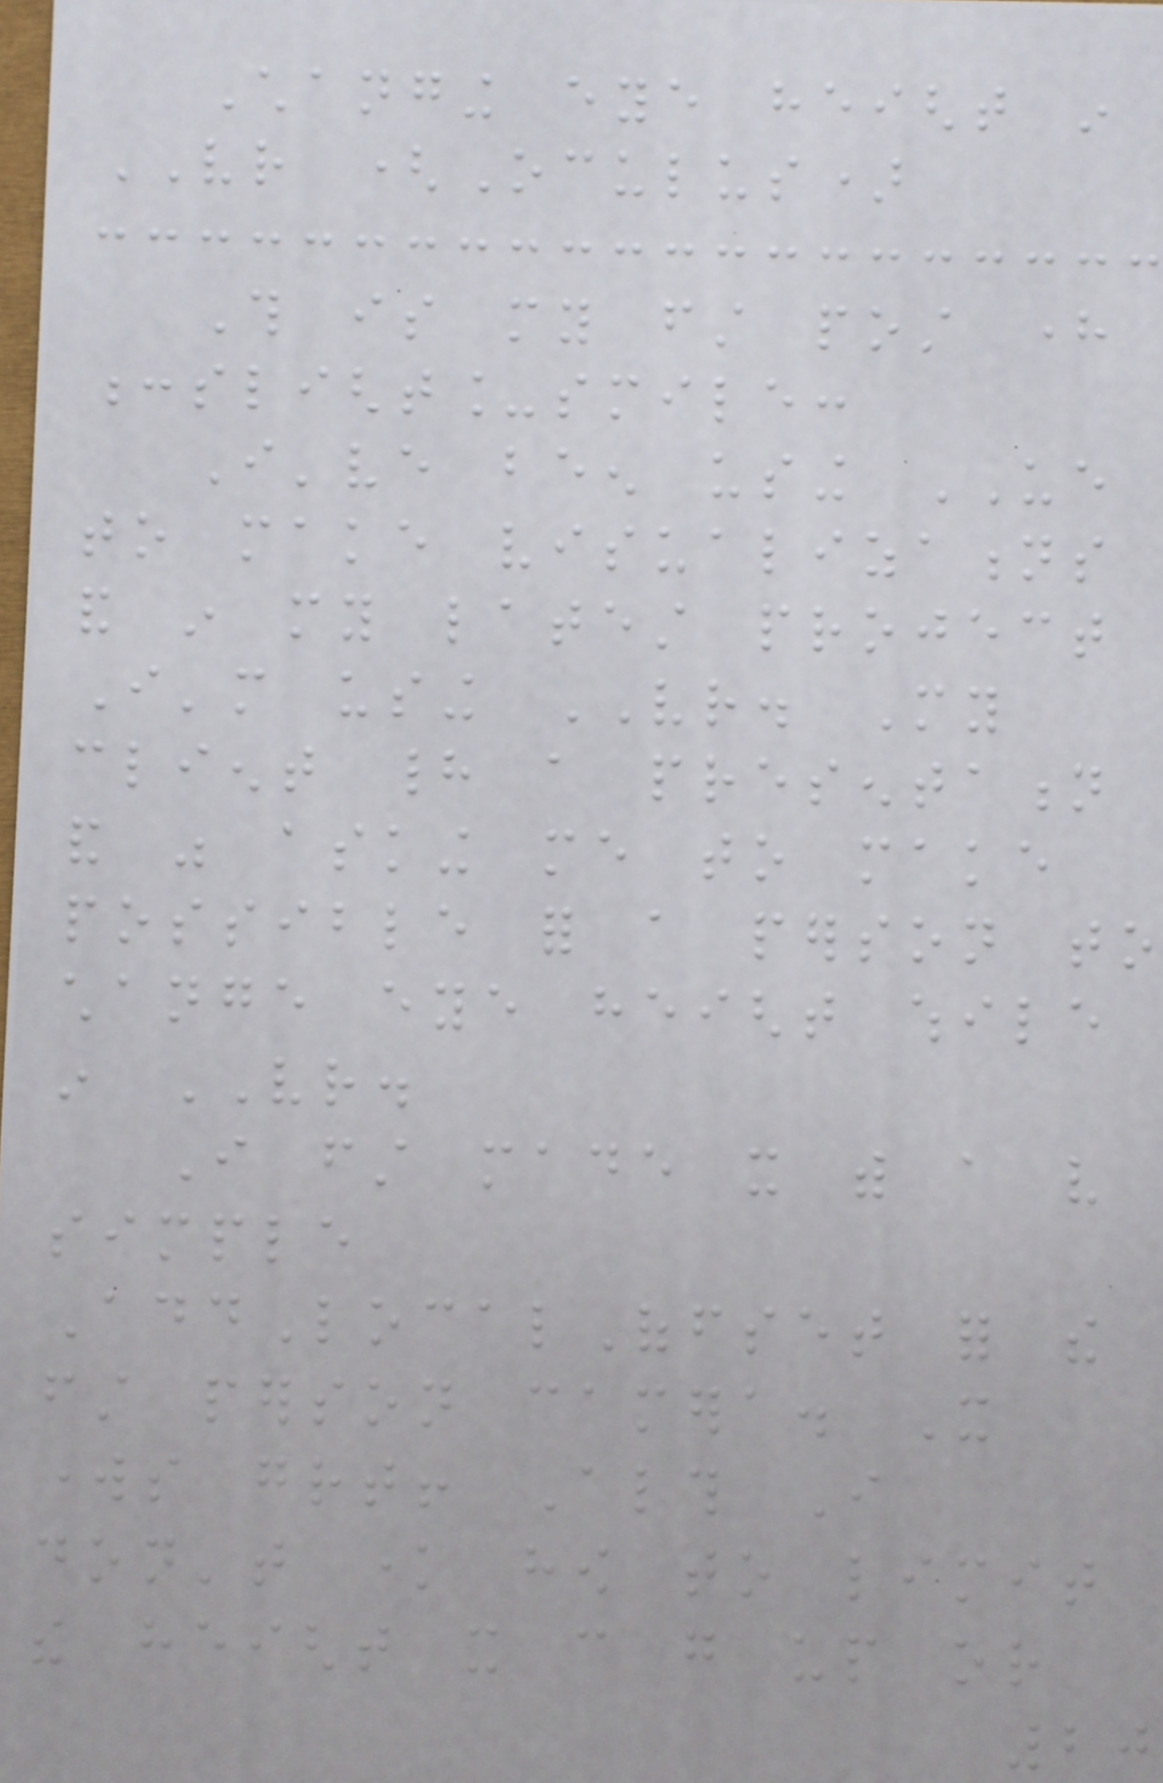Changing eye height in
VR (Oculus)
This is my first post here
:slight_smile:
I've been using UE
to make visualizations
and in my latest project
I'm using VR. My
client had a presentation
and was asking me to make
possible for a person to
change eye height while
in VR.
I first made it with a very
simple
AddLocalOffset for the
first person camera. It
works great! Although I
don't know how to limit
the height it can go up or
20
